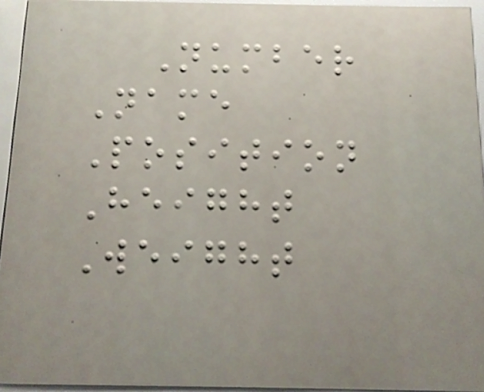Number
Name
Position
Height
Weight
